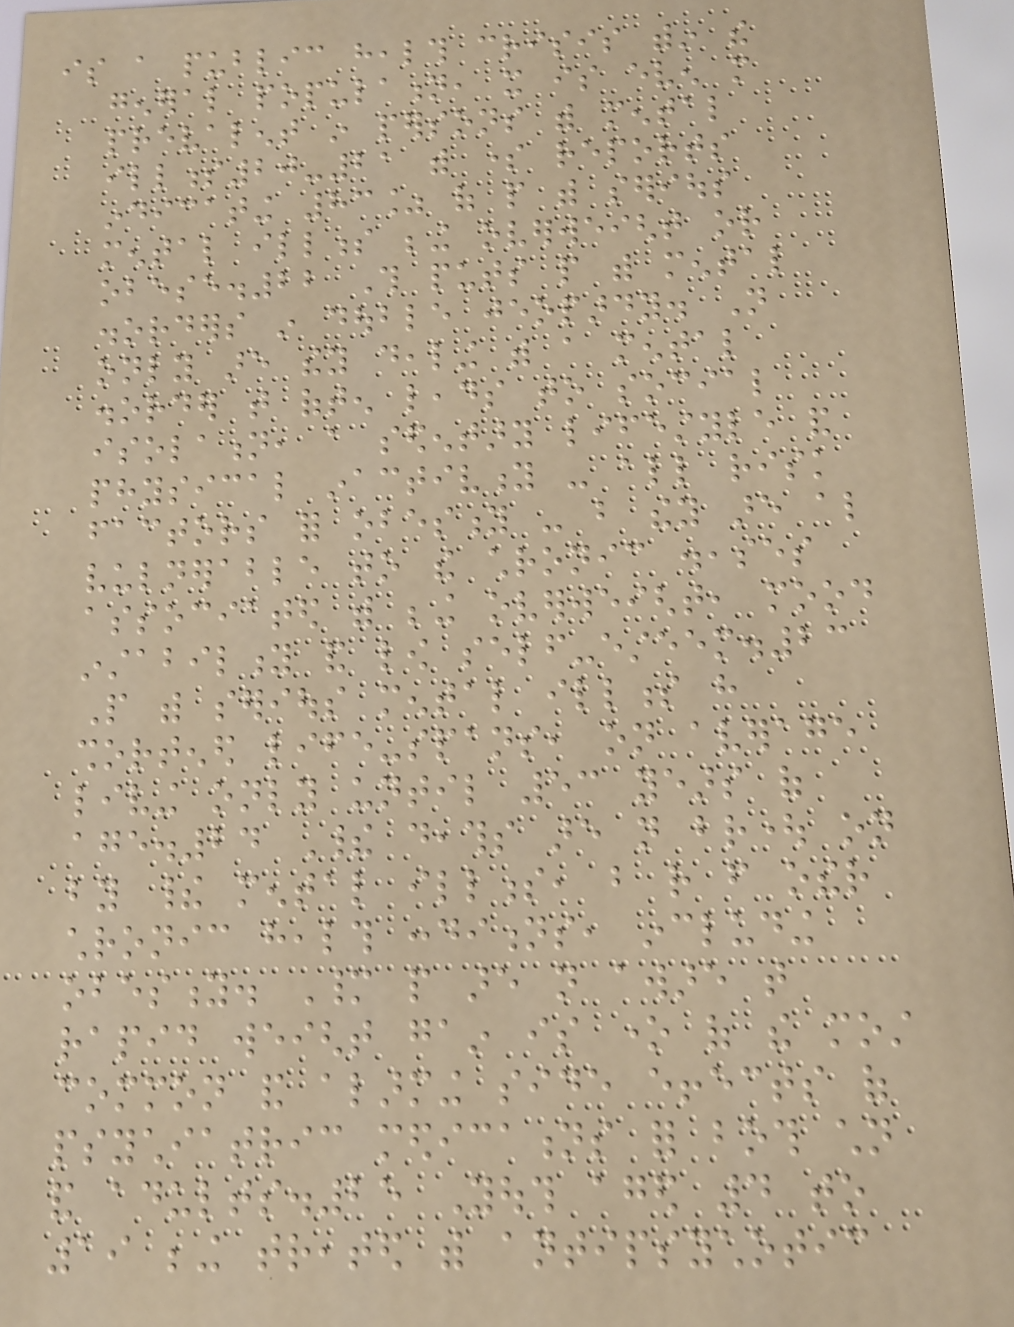is a public health crisis within the
general population, it is even more
prevalent in persons with mental
illness20-21 with some reports
indicating 83% of people with serious
mental illness being overweight or
obese.22 This puts people with mental
disorders in double jeopardy. Not
only are they dealing with a mental
disorder that often leads to social
isolation, a sedentary lifestyle and
physical inactivity - all risk
factors for obesity - but they are also
vulnerable to the chronic diseases
associated with being overweight, mood
instability and low self-esteem.23
People with serious mental illness have
shortened life-spans, on average
living only until 53 years of
age.24 Their deaths are not brought on
by their mental illness, but rather from other
chronic health conditions, including
obesity. Many people are not aware that
rapid weight gain is one of the most
common and alarming side effects of
psychiatric medications for both children
and adults.25 Youth aged 4 to
19 being treated with antipsychotic
